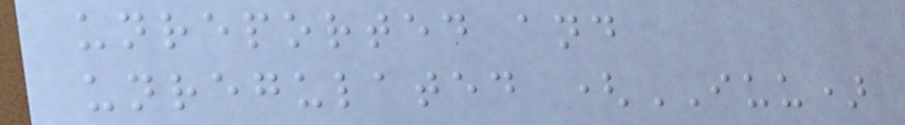unreported and
unregulated (IUU)
